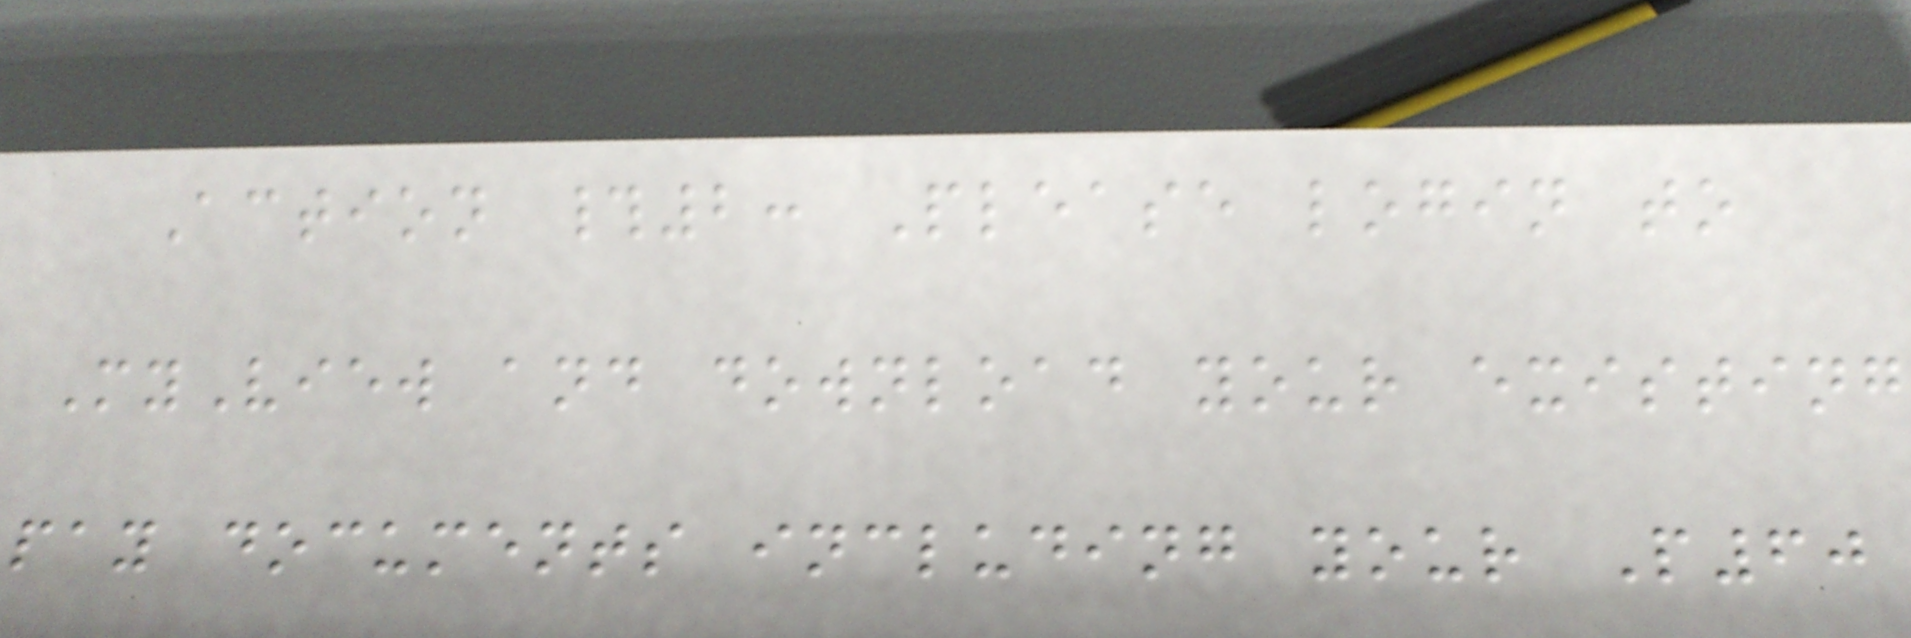Action #2: Please login to
MyView and download your existing
pay documents including your P60
